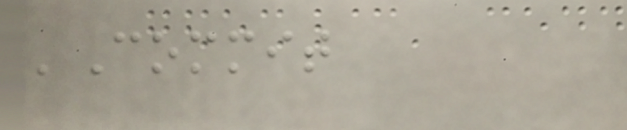'Commit
